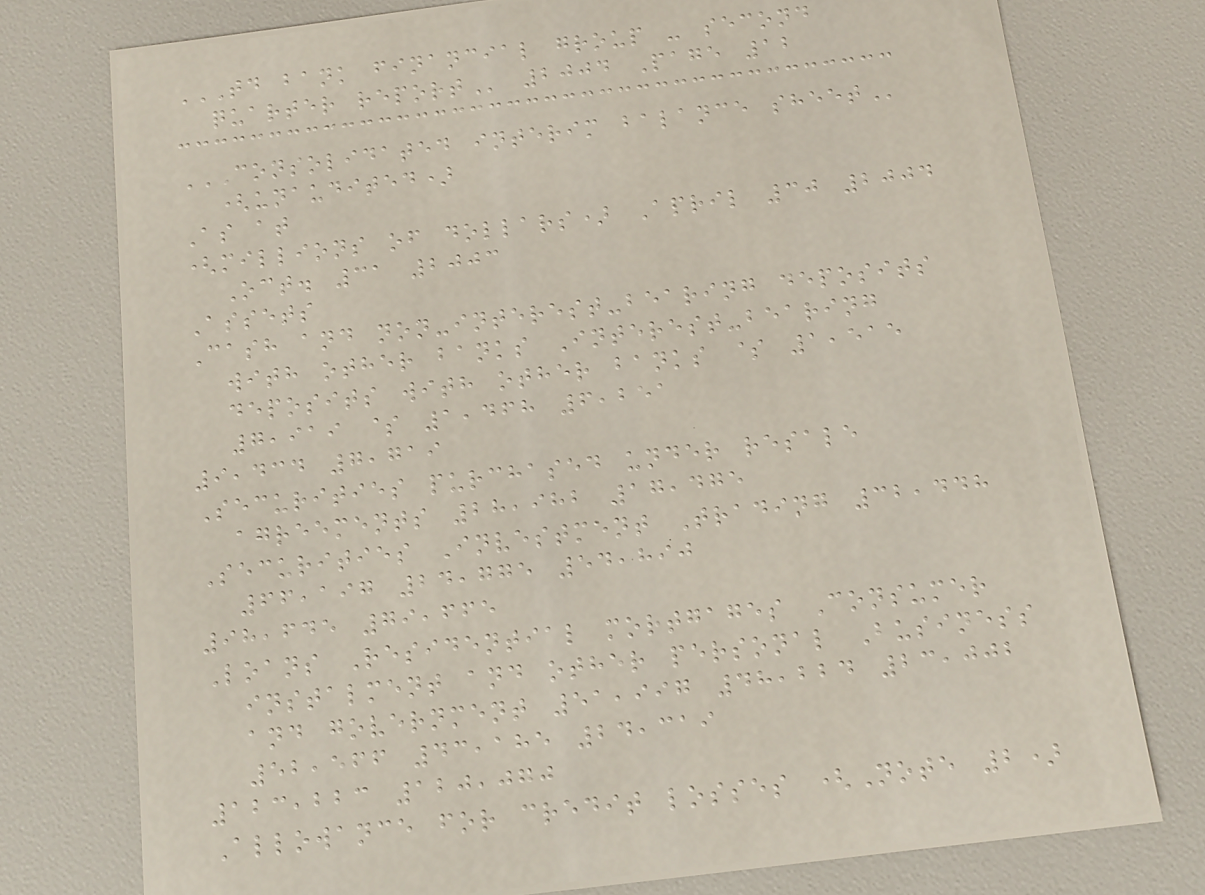TD BANK FINANCIAL GROUP - SECOND
QUARTER REPORT 2004 Page 12
CONSOLIDATED INTERIM BALANCE SHEET
(unaudited)
As at
(millions of dollars) April 30 2004
Oct. 31 2003
Assets
Cash and non-interest-bearing deposits
with other banks Interest-bearing
deposits with other banks $ 1,515
7,919 $ 1,468 6,251
9,434 7,719
Securities purchased under resale
agreements 28,982 17,475
Securities Investment Trading 32,448
66,197 24,775 54,890
98,645 79,665
Loans Residential mortgages Consumer
instalment and other personal Business
and government 51,997 48,224 23,002
52,566 43,185 24,319
123,223 120,070
Allowance for credit losses (Note 2)
